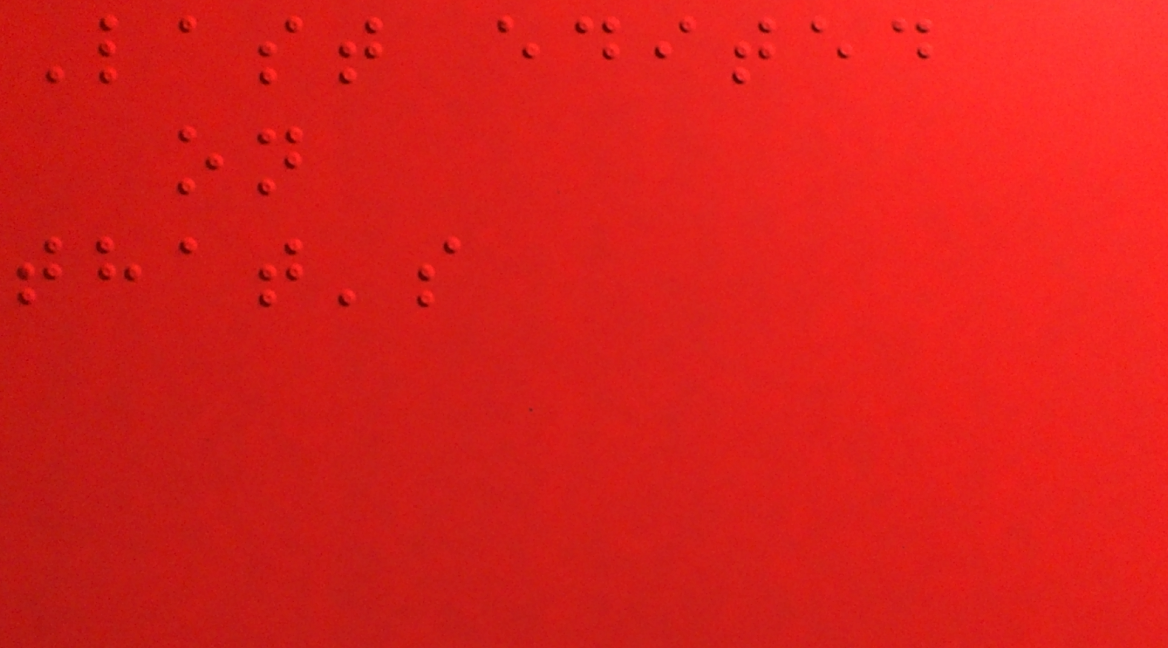Last edited
on
that's
